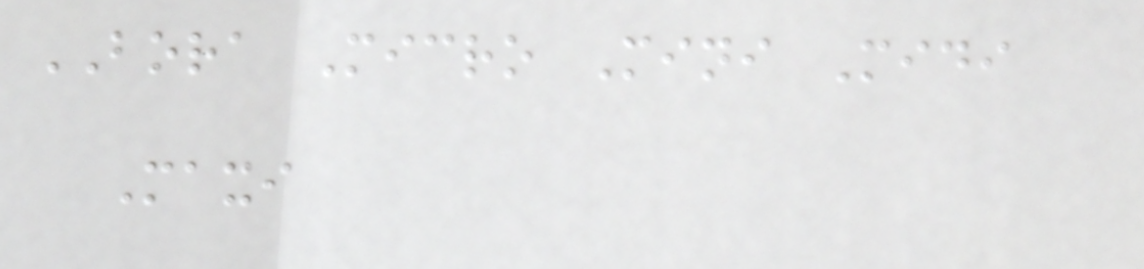BORA Micro Mini Midi
Maxi
